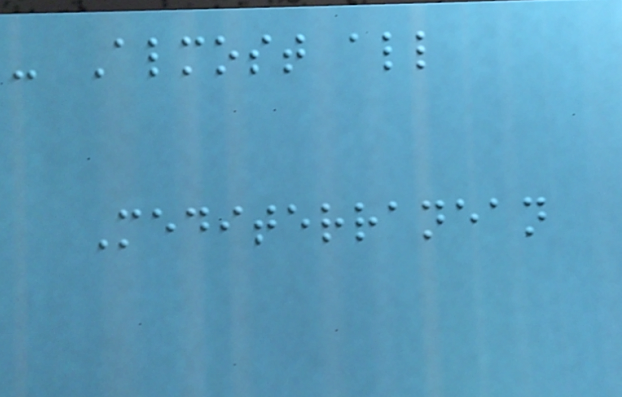- Almost all
Mediterranean
